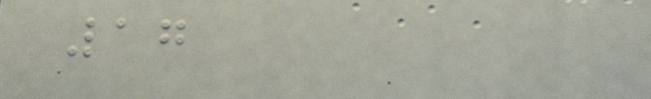17
